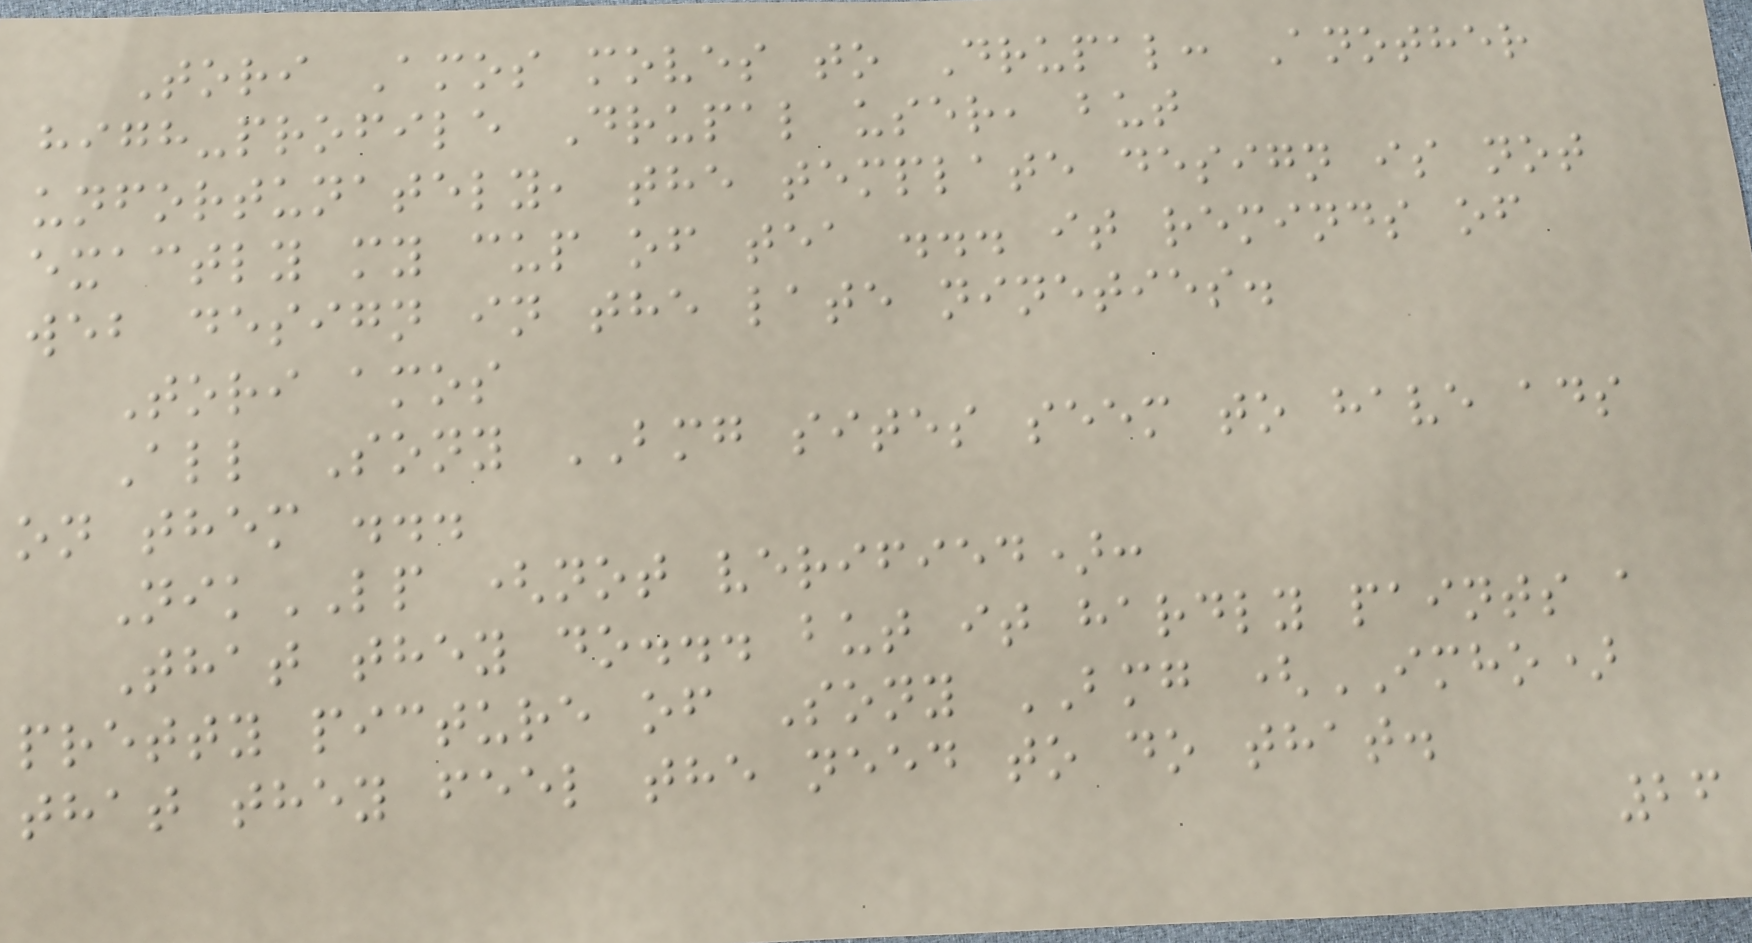Tori Amos moves to Drupal: Another
high-profile Drupal user, but
unfortunately, the template design is not
exactly my cup of tea ... it reminds of
web design in the late nineties.
Tori amos
All Sony BMG sites seem to have ads
on them ...
NikLP (not verified):
That they do... but it hardly paints a
pretty picture of Sony BMG (IMHO)
that they feel the need to do that.
26
